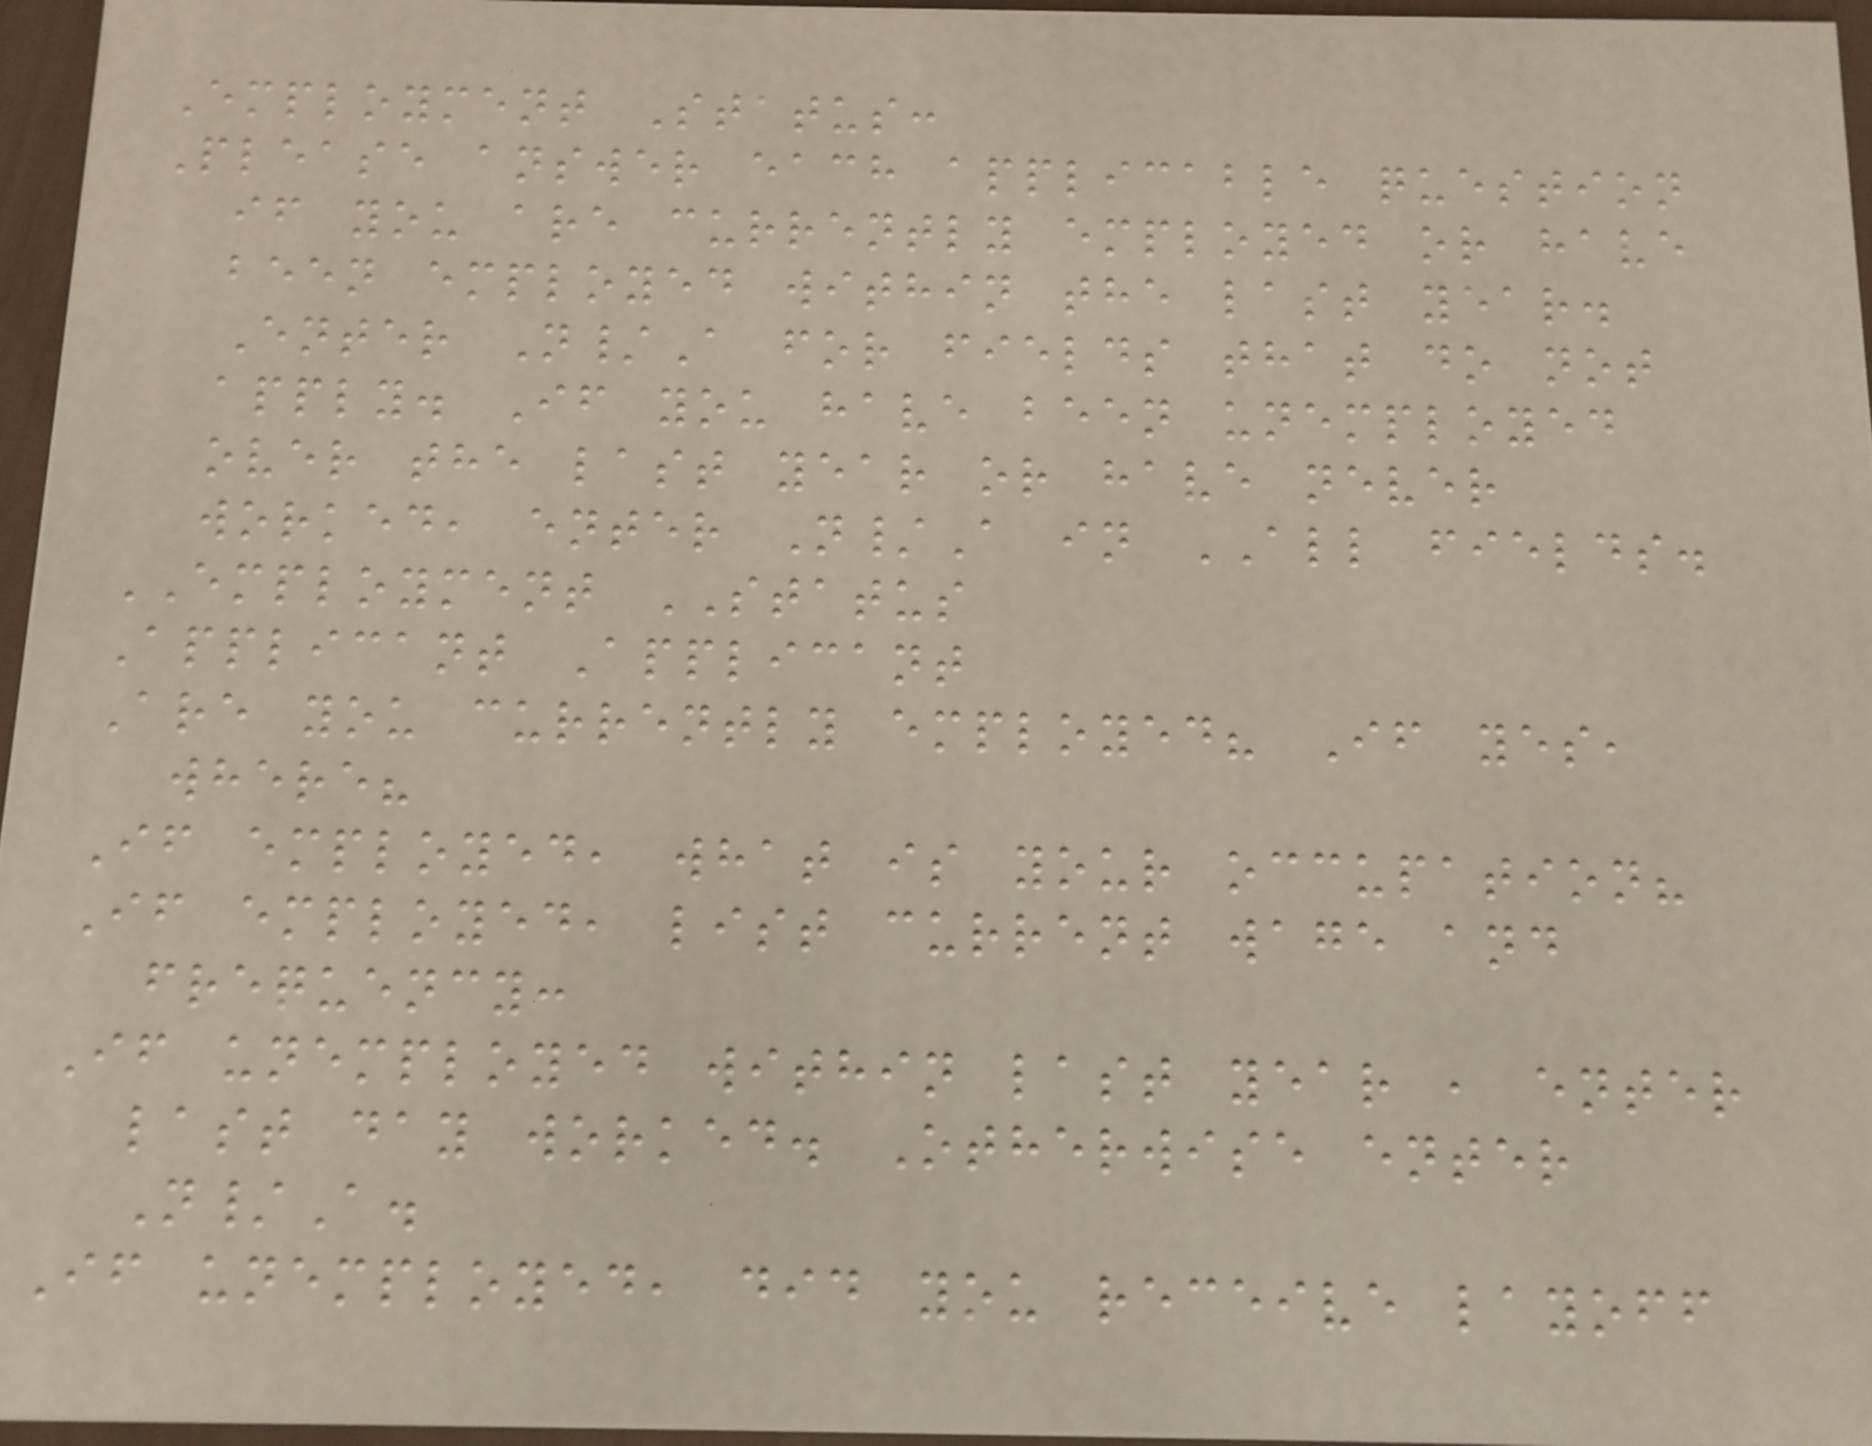Employment Status:
Please answer each applicable question
if you are currently employed or have
been employed within the last year.
Enter N/A for fields that do not
apply. If you have been unemployed
over the last year or have never
worked, enter N/A in ALL fields.
EMPLOYMENT STATUS
Applicant Applicant
Are you currently employed? If yes,
where?
If employed, what is your occupation?
If employed, list current wage and
frequency:
If unemployed within last year , enter
last day worked. Otherwise enter
N/A.
If unemployed, did you receive layoff
